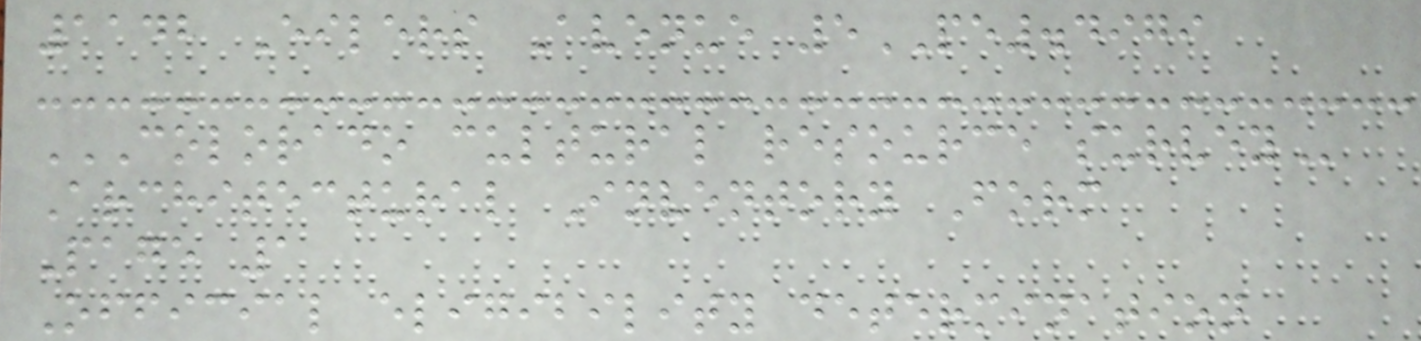1142 Eilers Avenue 5PE.4979
COLORADO CULTURAL RESOURCE SURVEY
Architectural Inventory Form
Page 1
Official eligibility determination
